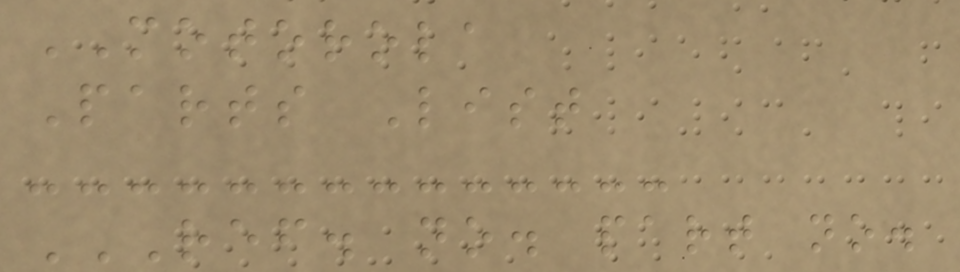MOTOROLA
Parts List
REF. NO. PART NO.
